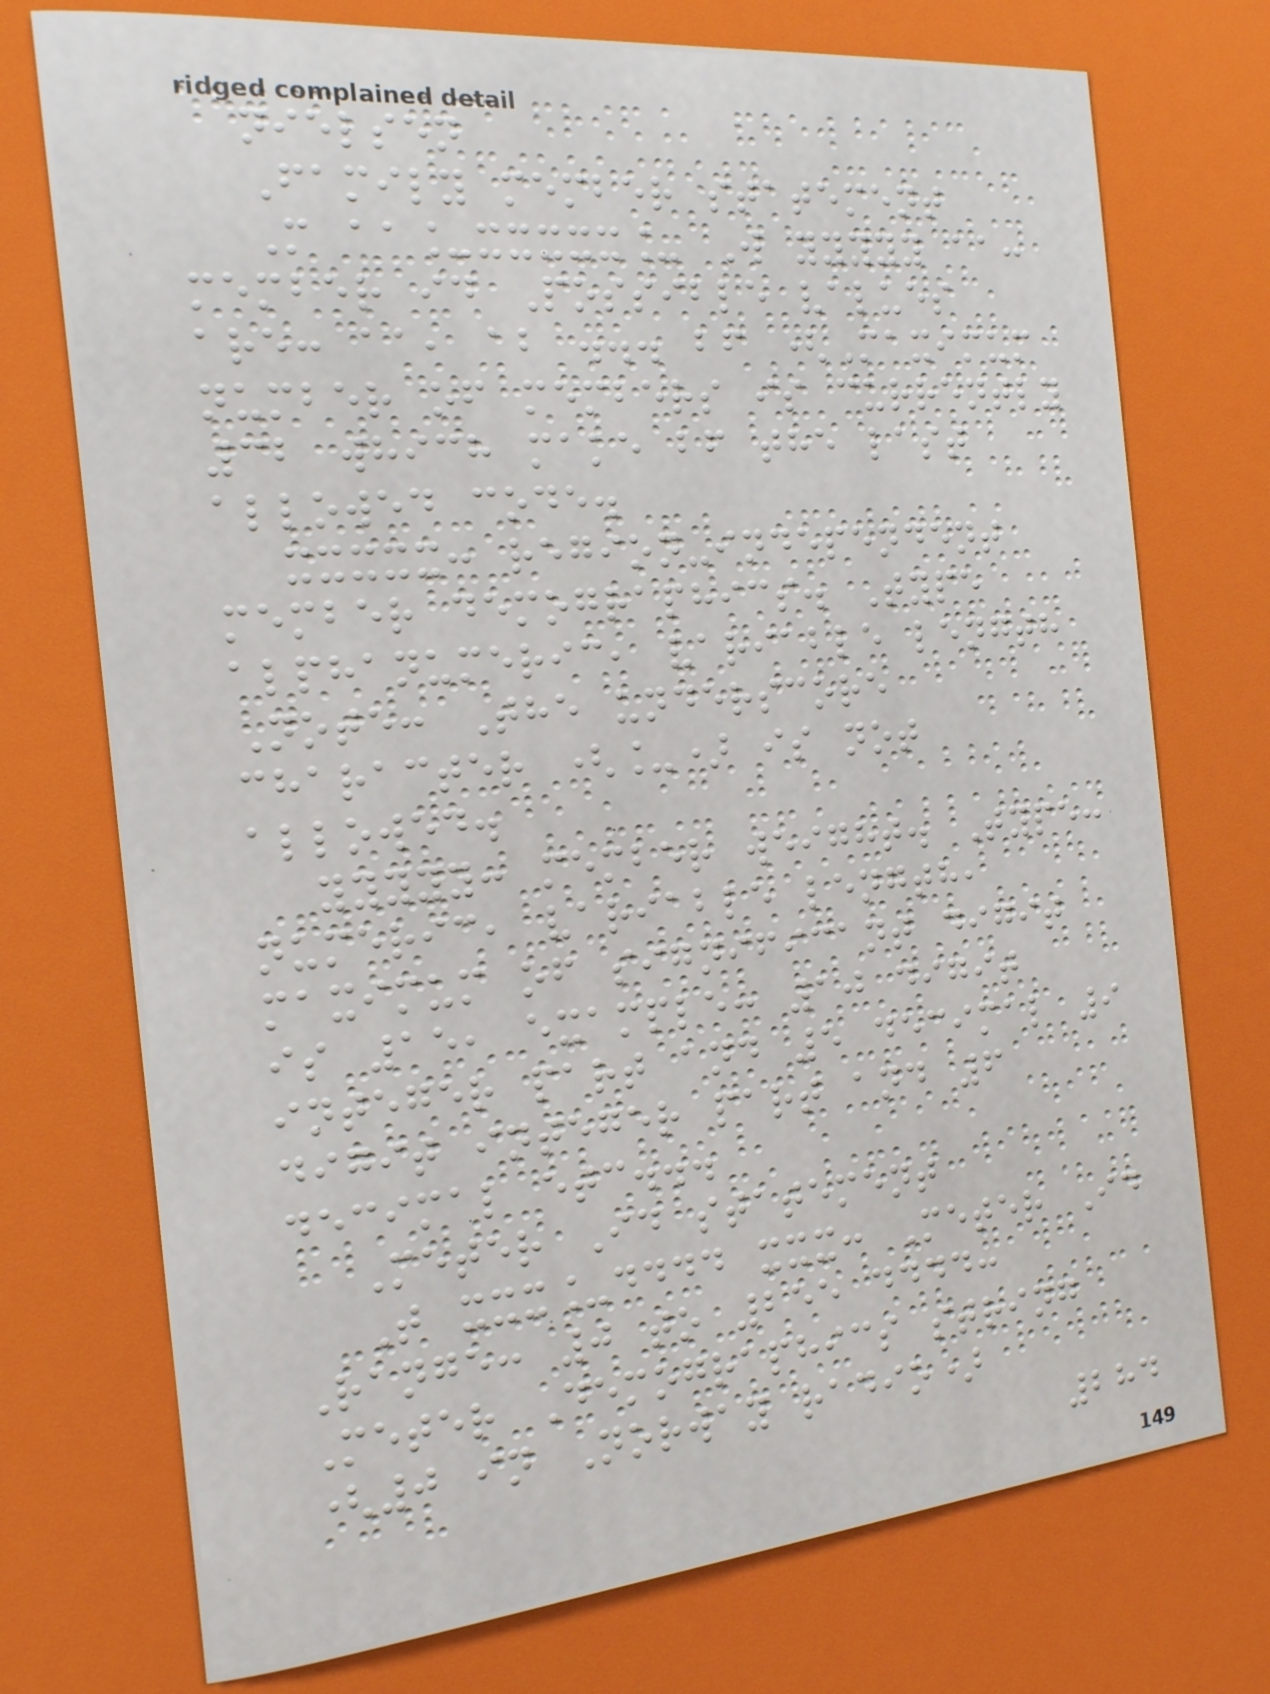nielsen
Family member statement
M aa_xxxxx_ W yyyyy aa:
member id Possible values
are: aa, ab ... bf (Maximum
number of members is currently
32 which make bf the last
allowed code.
xxxxx: region-independent
member demographics. Type
alphanumeric, variable length
Note: The underscore
character (_) is not
allowed.
yyyyy: member weight. Type:
numeric, variable length,
maximum of significant digit
is 15, example: 10 digit
integer part and 5 decimal 9
digit integer part and 6
decimal etc...
Meter Id statement
T xxx_dddd xxx: Meter Id
Range: 0 to 255 dddd:
Meter Demographics string
(0 in Norway radio)
284
